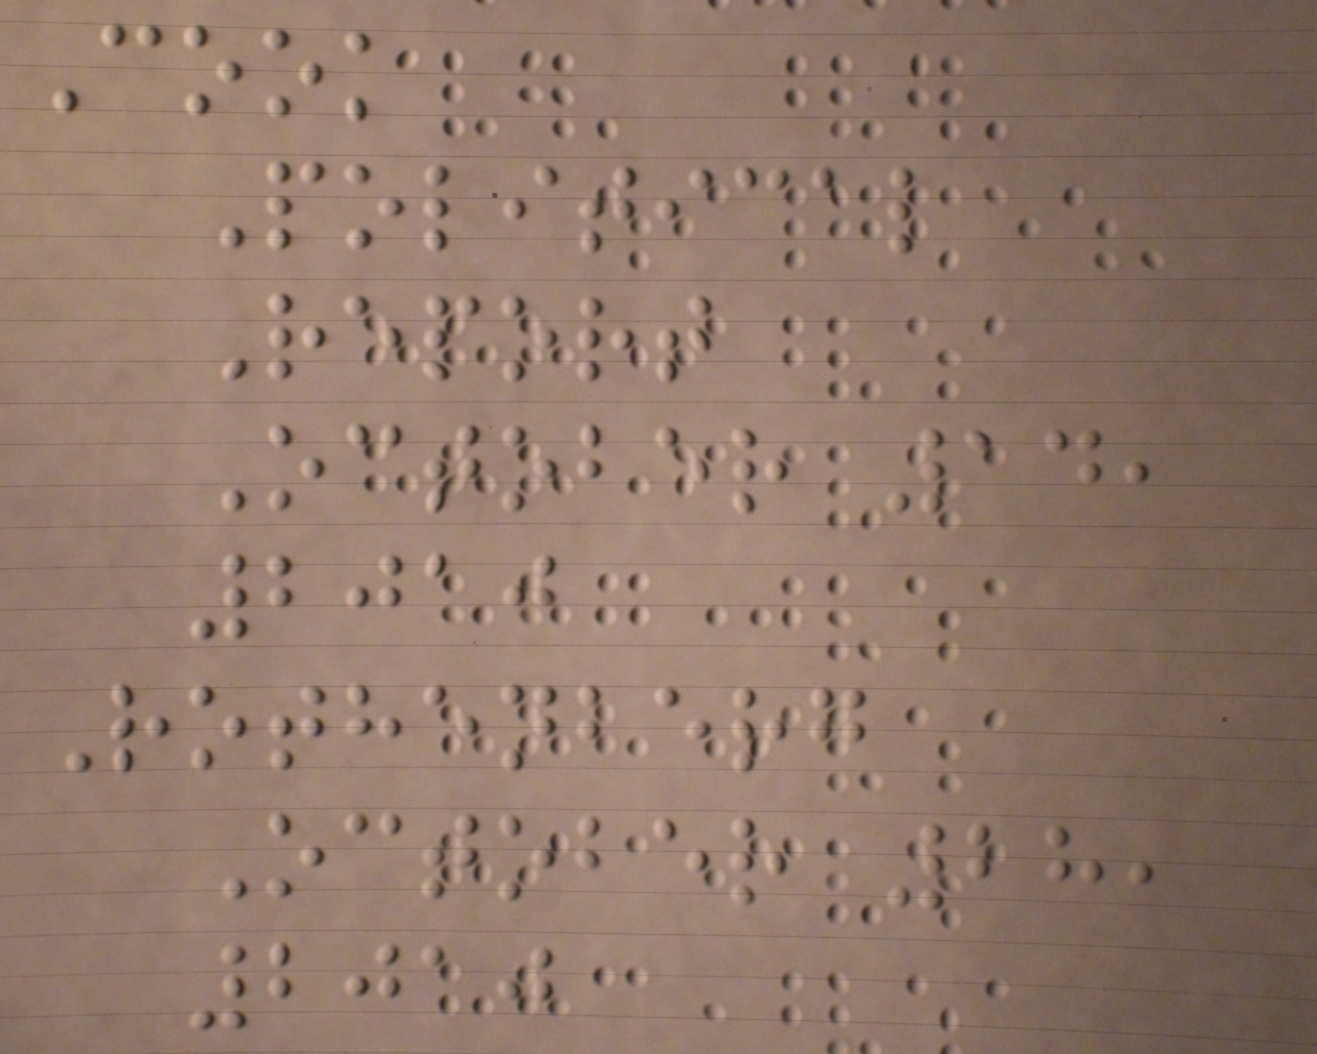Cook
Political
Report
October 14,
2010
Rothenberg
October 28,
2010
